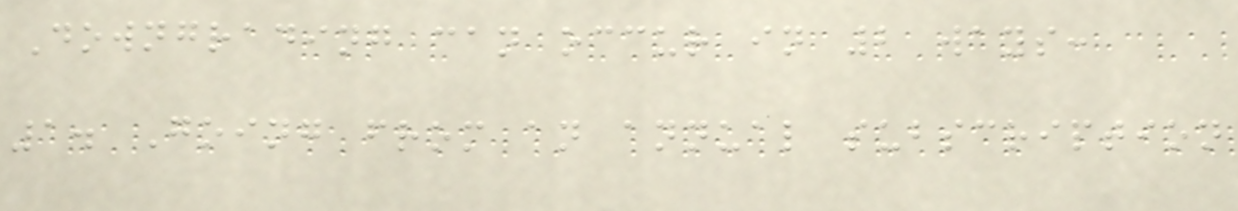Downgrading can occur in 2 ways:
1. Going from an annual subscription
